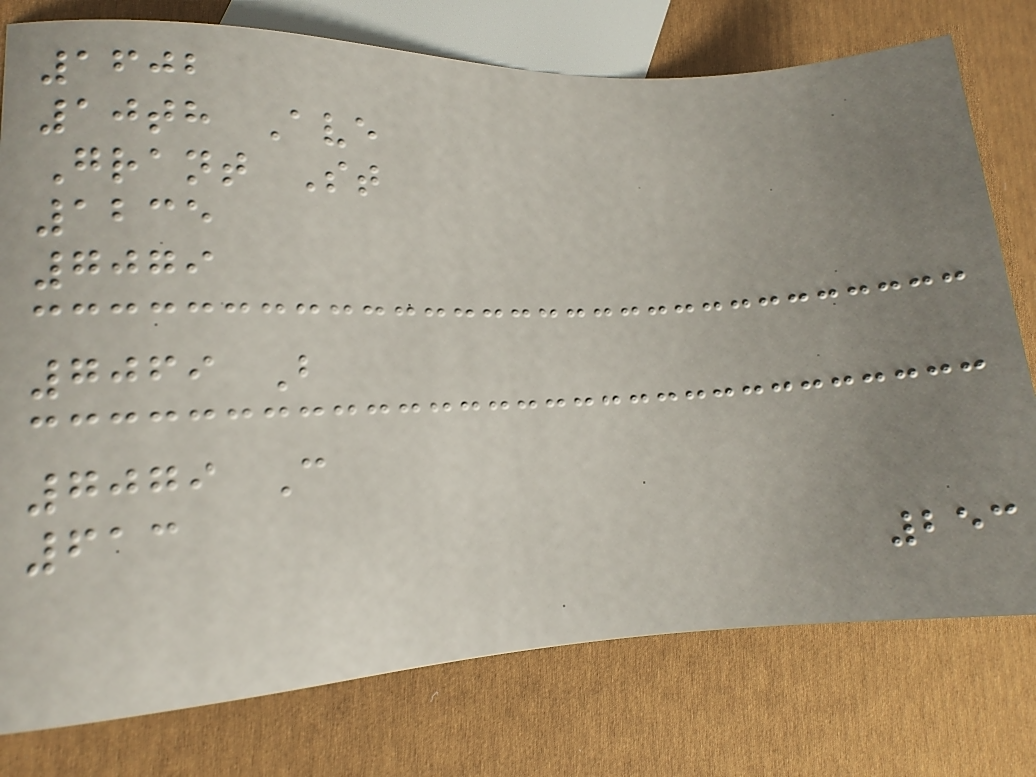1602
10th Ave
Grant St
1235
7079
7069 B
7079 C
613
253
